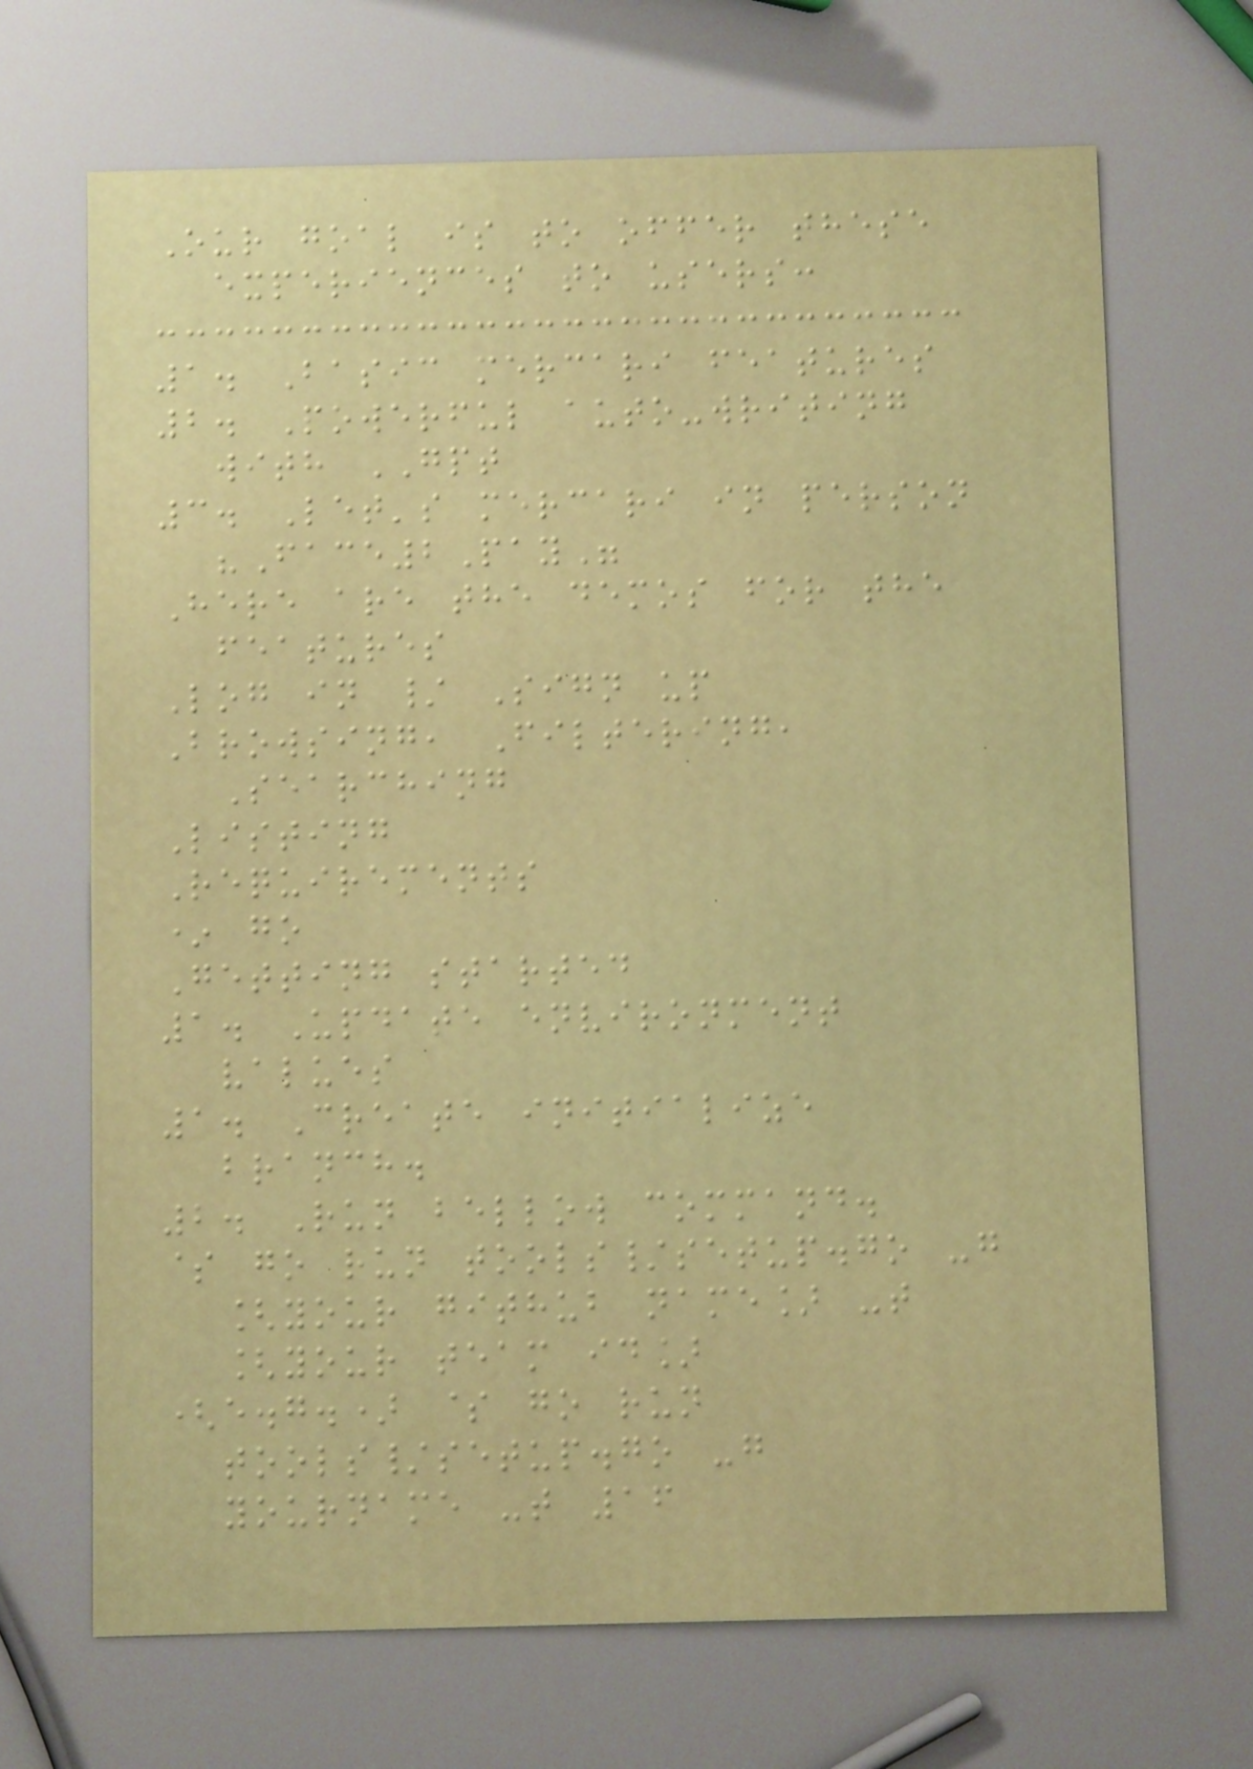Our goal is to offer these
experiences to users:
1. Basic mercari features
2. Powerful auto-writing
with GPT
3. Let's mercari in person
"Face2Pay"
Here are the demos for the
features
Log in / Sign up
Browsing, Filtering,
Searching
Listing
Requirements
* go
Getting started
1. Update environment
values
1. Create initialize
branch.
2. Run bellow command.
$ go run tools/setup.go -g
[your github name] -t
[your team id]
(e.g.) $ go run
tools/setup.go -g
yourname -t 16
